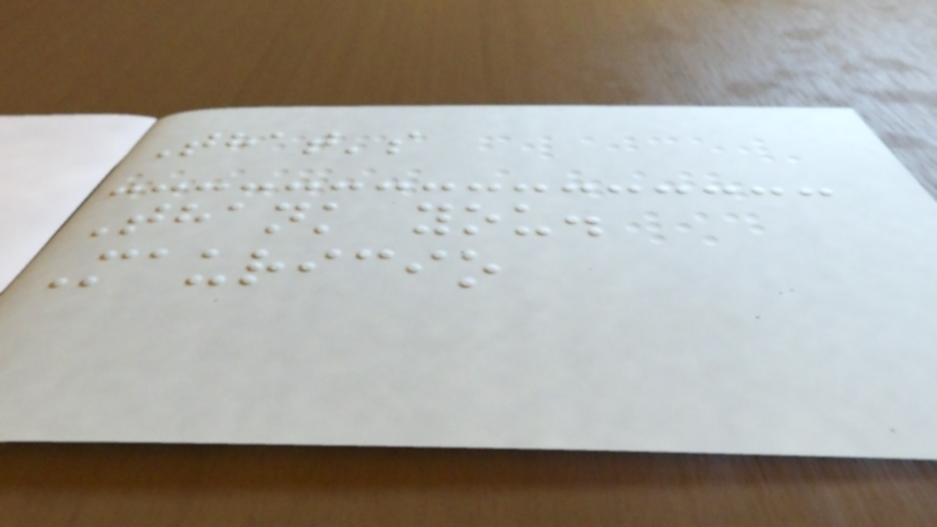That's
Thank you.
Mauricio
